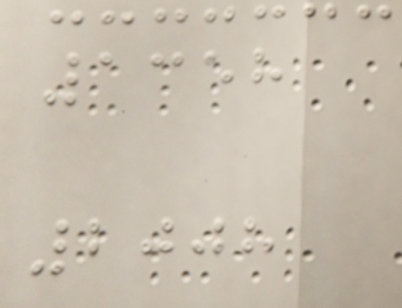1358
2008
